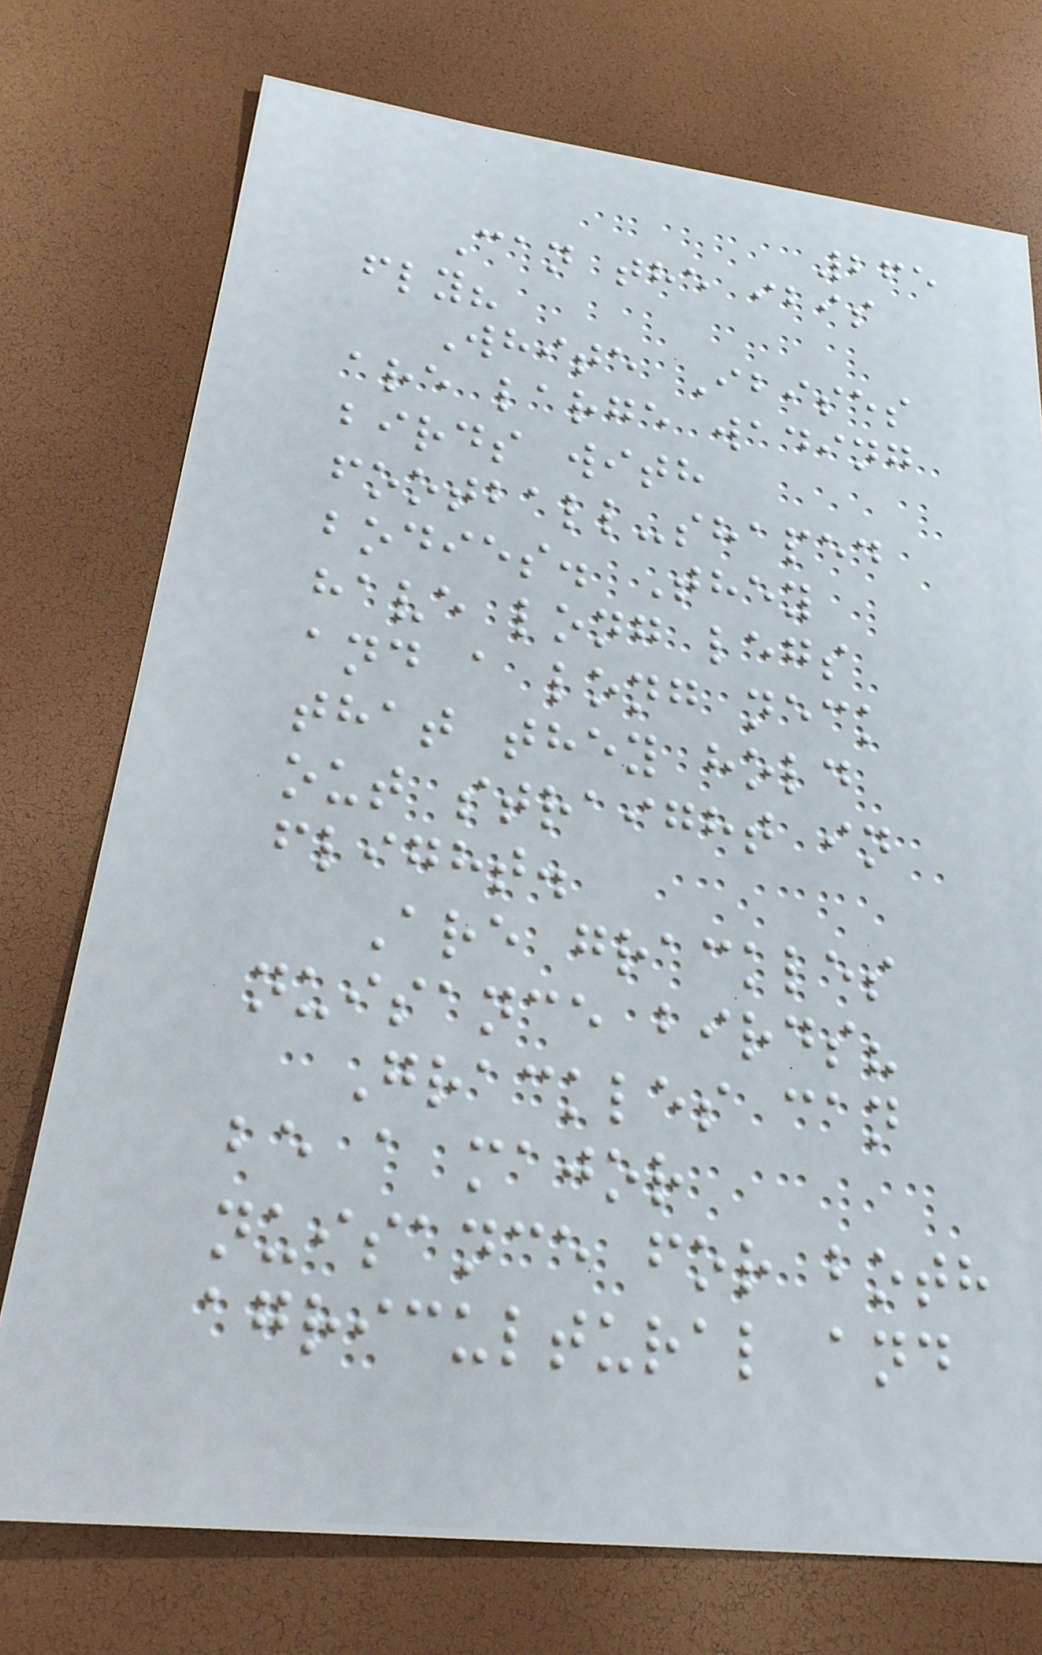265
Can the ibis
fly?
White Ibises
are large wading
birds with
football-shaped
bodies. They
have long legs
and a long neck
that they hold
out straight in
flight.
Are grackles
nuisance birds?
Grackles can
be a major
nuisance for both
agricultural and
